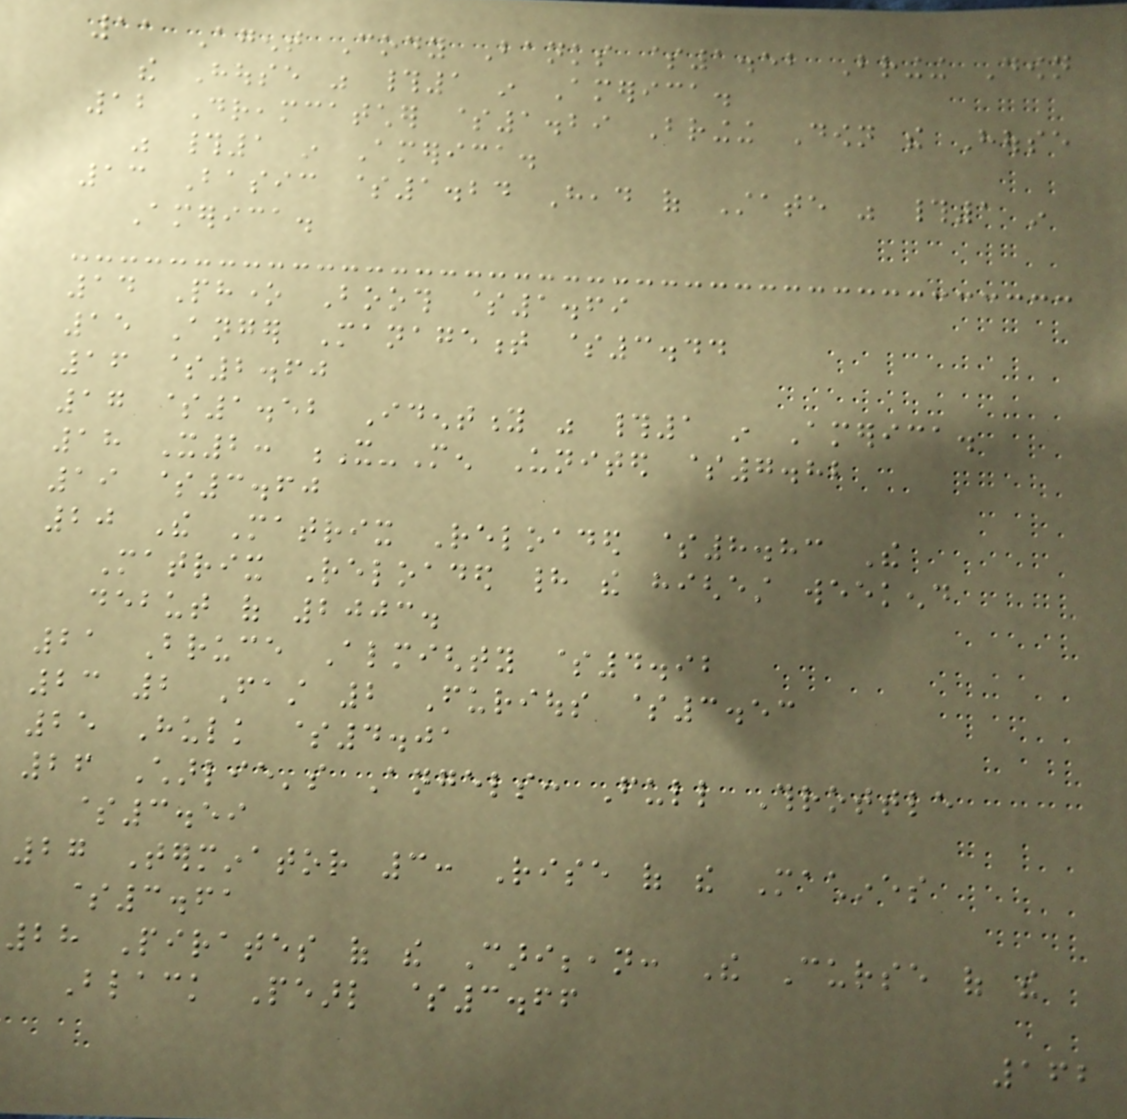11 Agent Cody Banks $1.52 Bringing Down
the House was #1 in America.
12 Dreamcatcher $1.29 Bringing Down the House
was #1 in America.
13 Basic $1.24 Head of State was #1 in
America.
14 Phone Booth $1.69
15 Anger Management $3.44
16 $2.60
17 $1.52 Identity was #1 in America.
18 X2: X-Men United $7.82
19 $3.60
20 The Matrix Reloaded $8.83 The
Matrix Reloaded had the highest weekend
debut of 2003.
21 Bruce Almighty $4.92
23 2 Fast 2 Furious $3.53
25 Hulk $4.01
26 Charlie's Angels: Full Throttle
$3.59
27 Terminator 3: Rise of the Machines
$3.61
28 Pirates of the Caribbean: The Curse of the
Black Pearl $3.66
162
